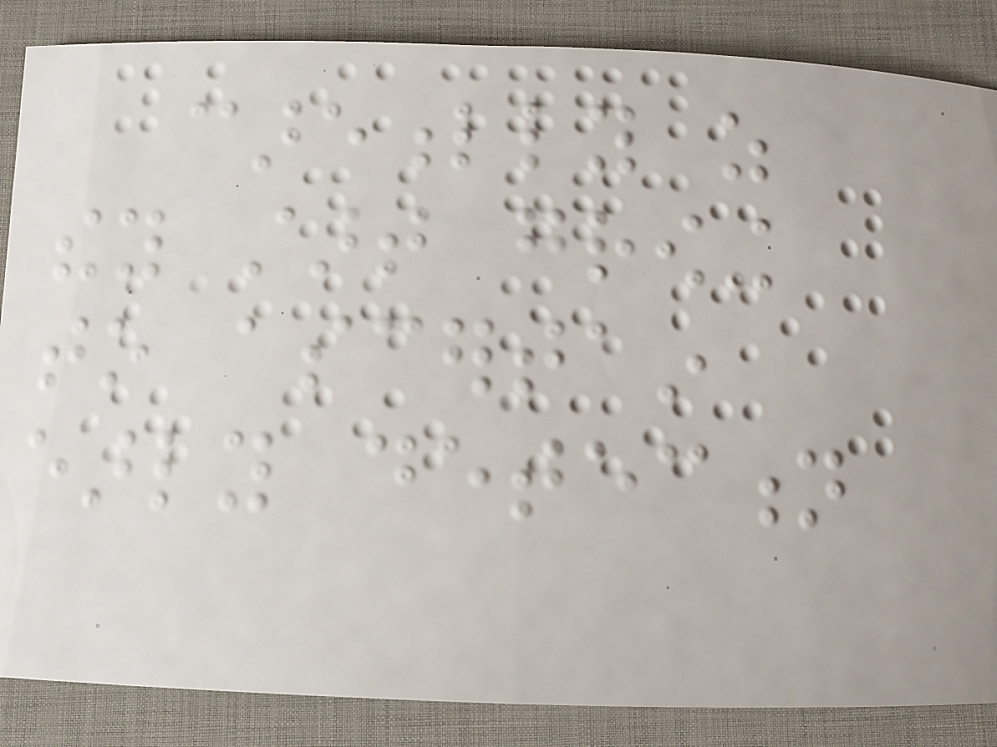carefully as
they start growing
to ascertain
early detection
